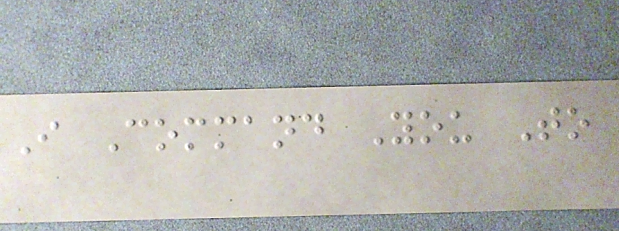I Command You To
